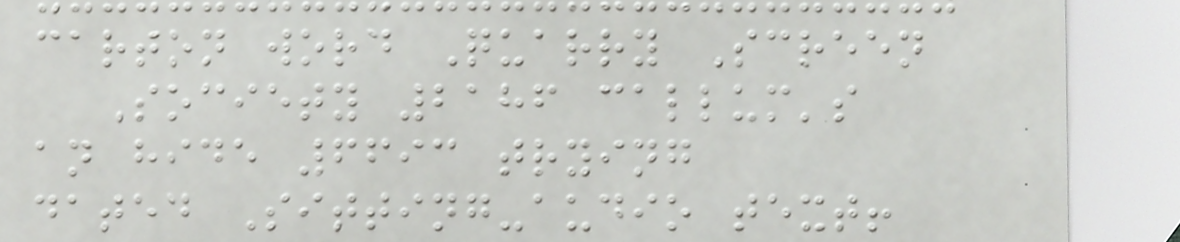carton word Quarry Screen
Society 2186 callum's
an hide 6693 trying
dated Sitting-audio text!
